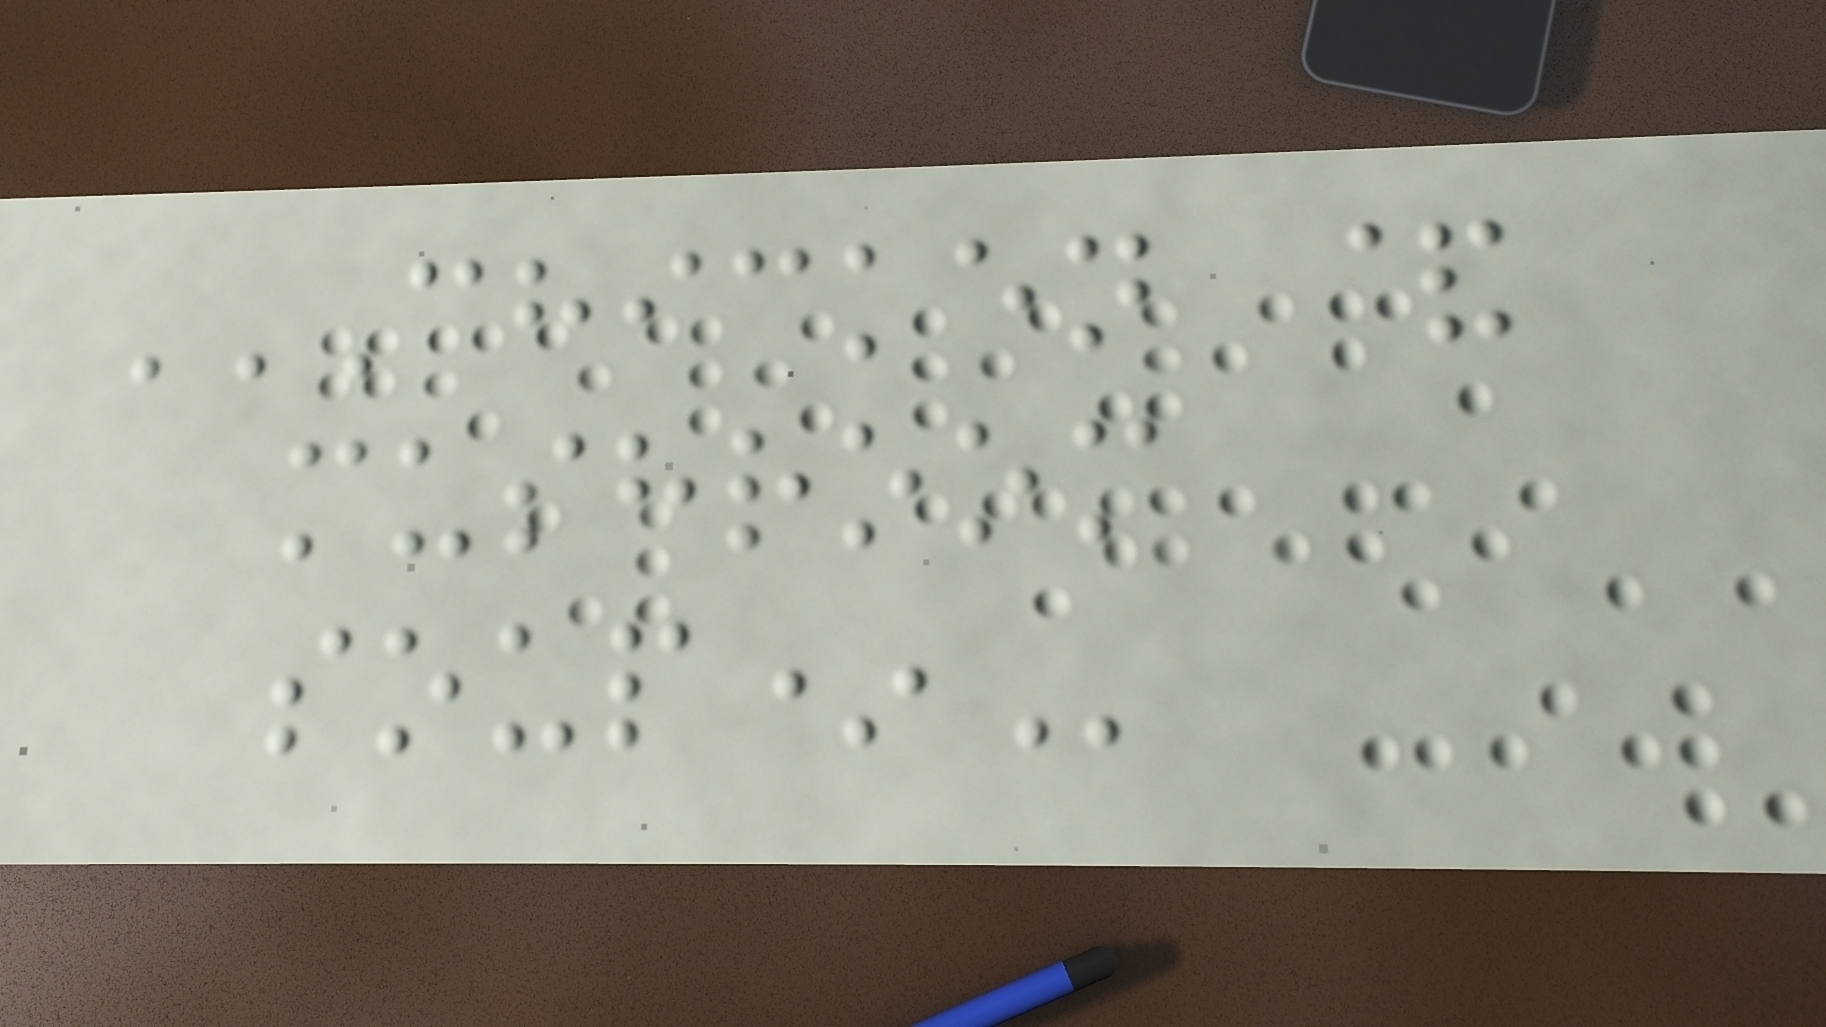CHICKEN &
MUSHROOM
SOUP*
